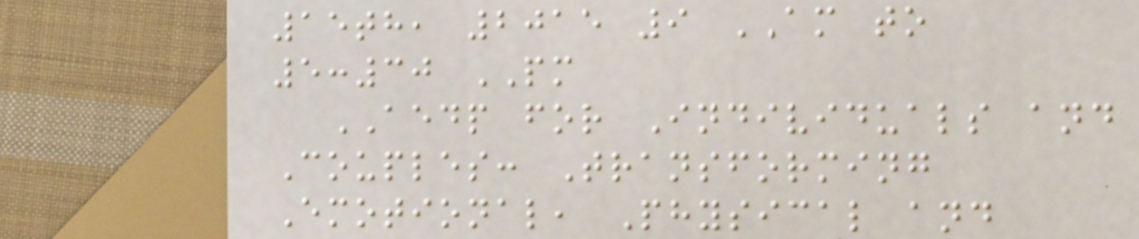15th, 2015 9 AM to
5:30 PM
AEDP for Individuals and
Couples: Transforming
Emotional, Physical and
